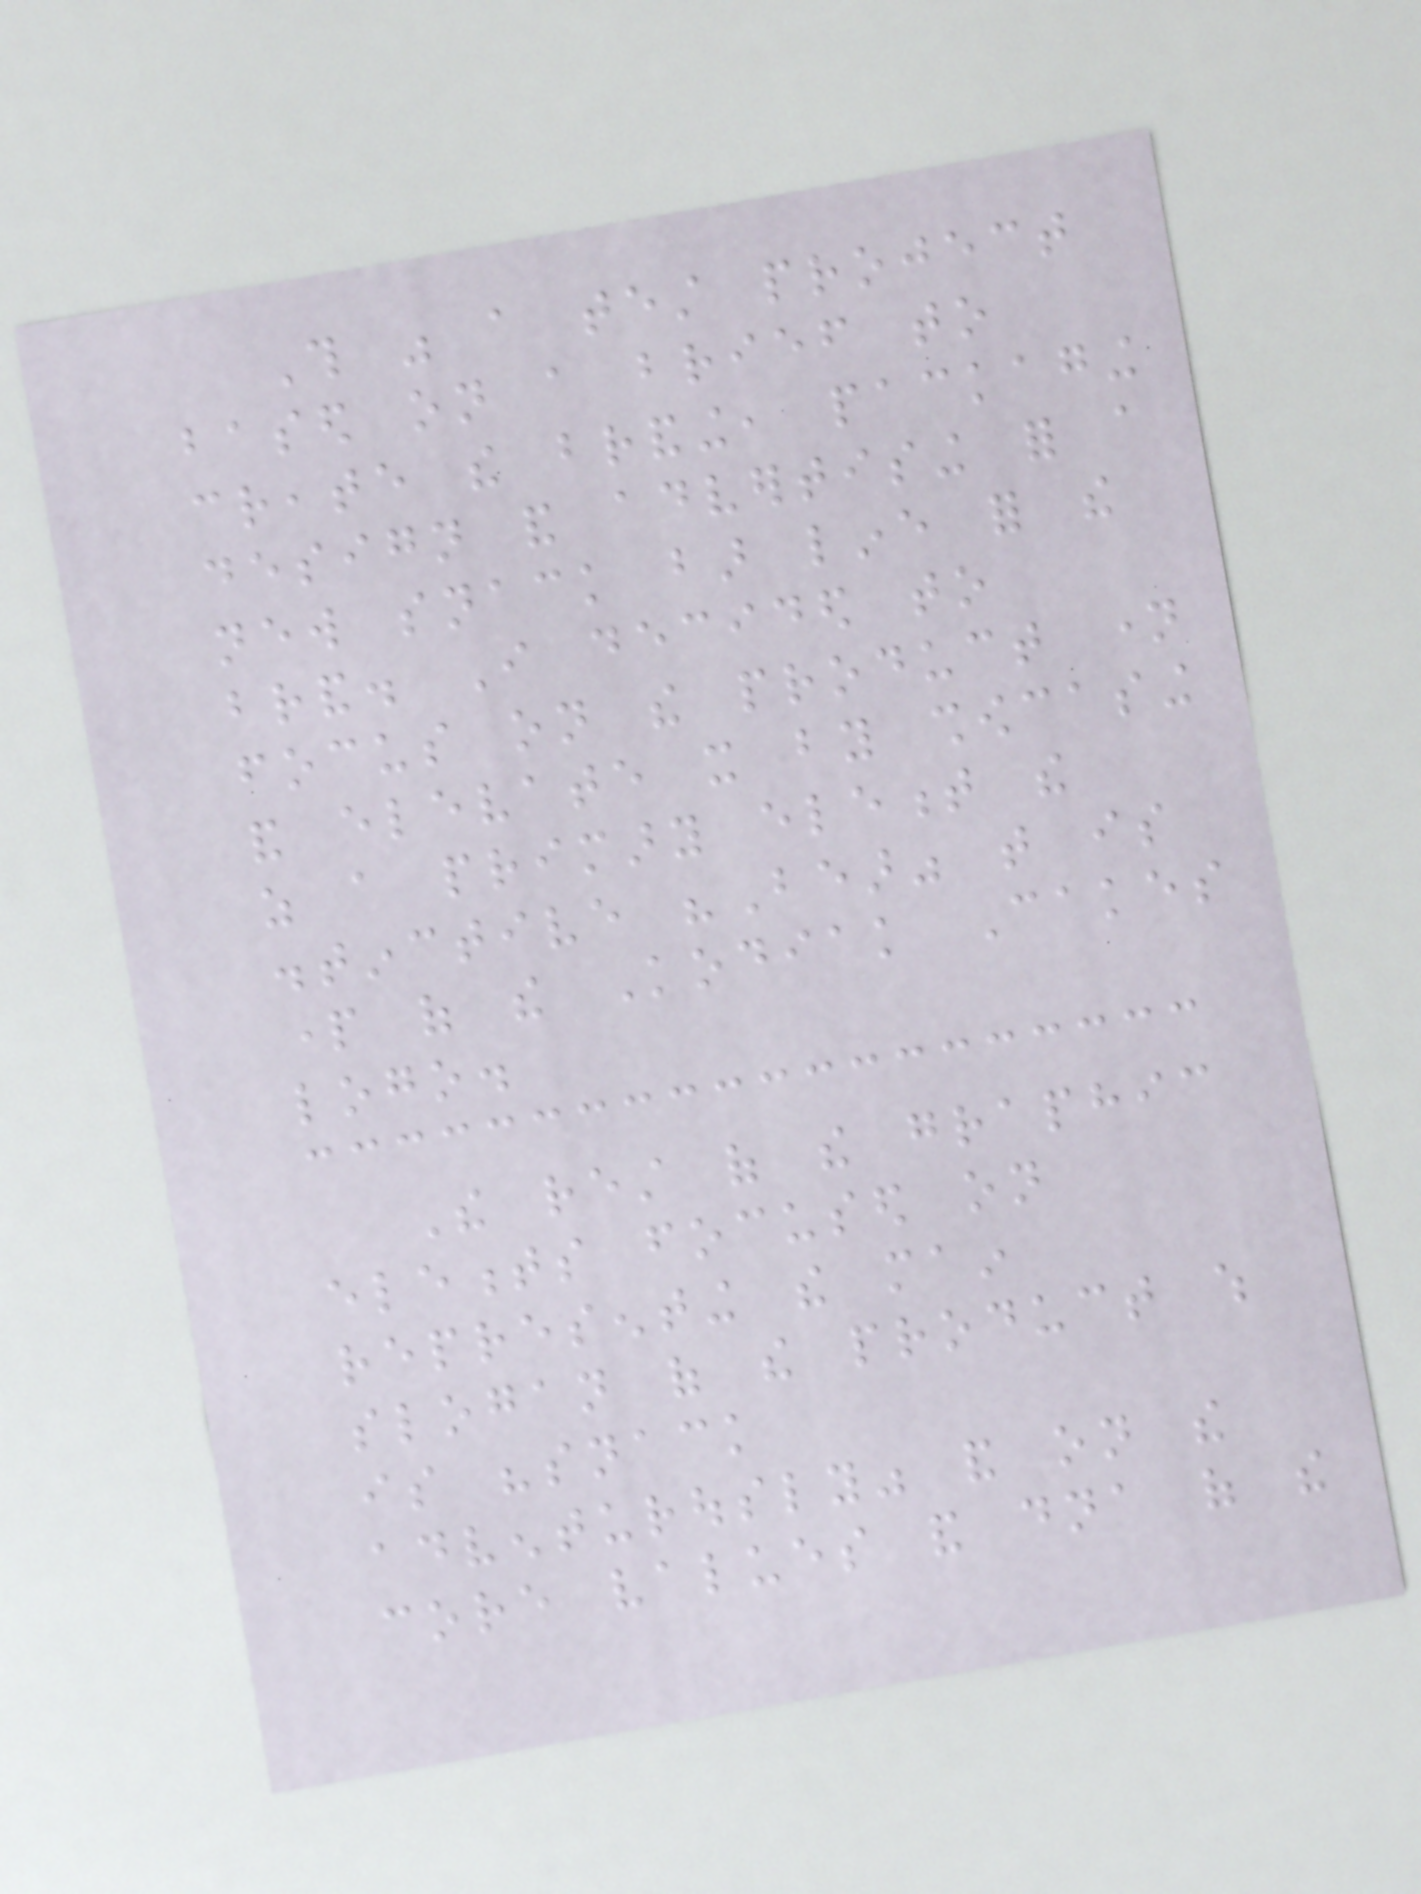This was a test project
based on a brief to
create the branding, packaging
design and advertising for a
new snack bar line for the
brand. I decided to
focus on the product name
and elevate it by showcasing
as a primary element the
distinctive "Bear" that is
part of the Kodiak Cakes
logo.
The rest of the graphic
elements focused on
representing the main
slogan of the product which
is "snack
adventurously" and on the
core values and dna of the
